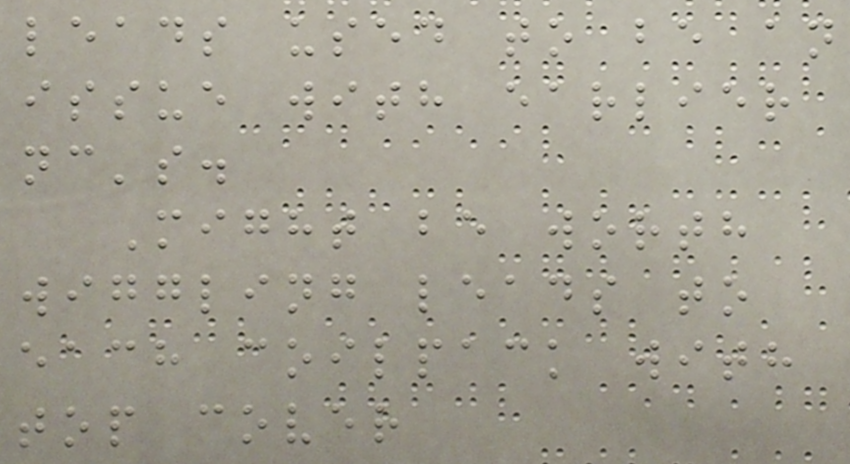leads used to be an
issue with earlier
nc's.
Might be worth
wiggling leads to
each coilpack with
top cover
